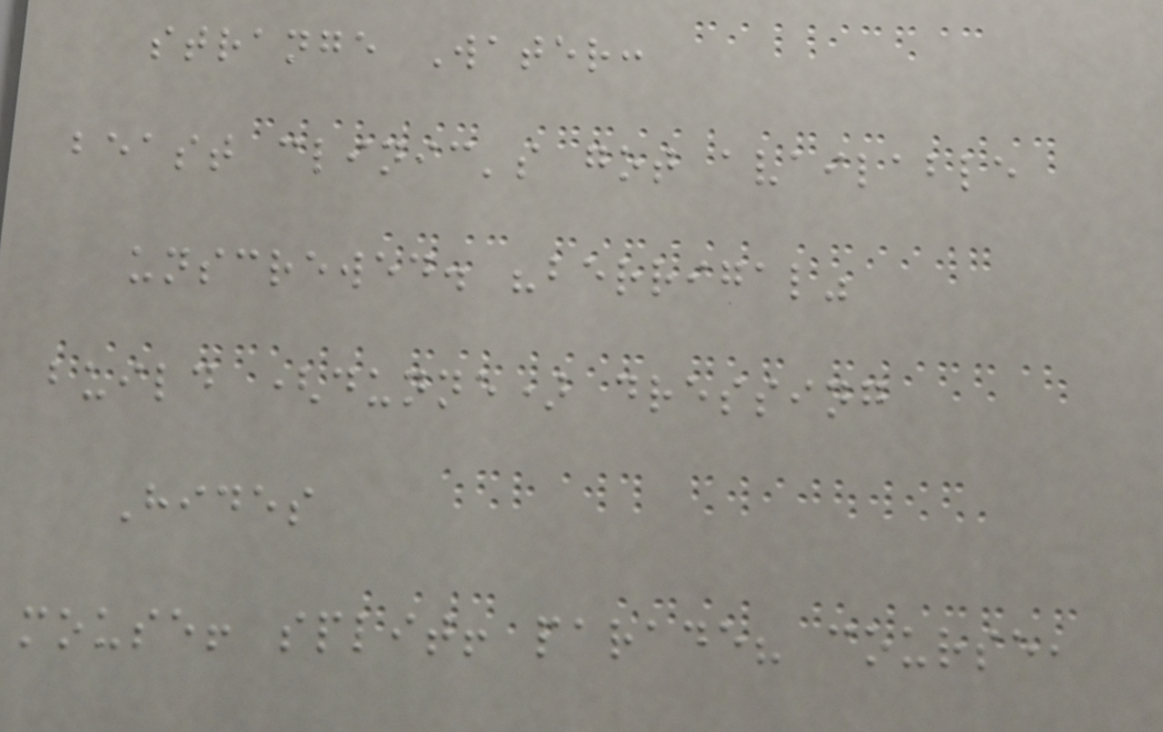strange Water:
beast clinic's got available
unscrewed. "berrigal"
build (dunne) dressing
Hides
mouse! split! parade? course,
